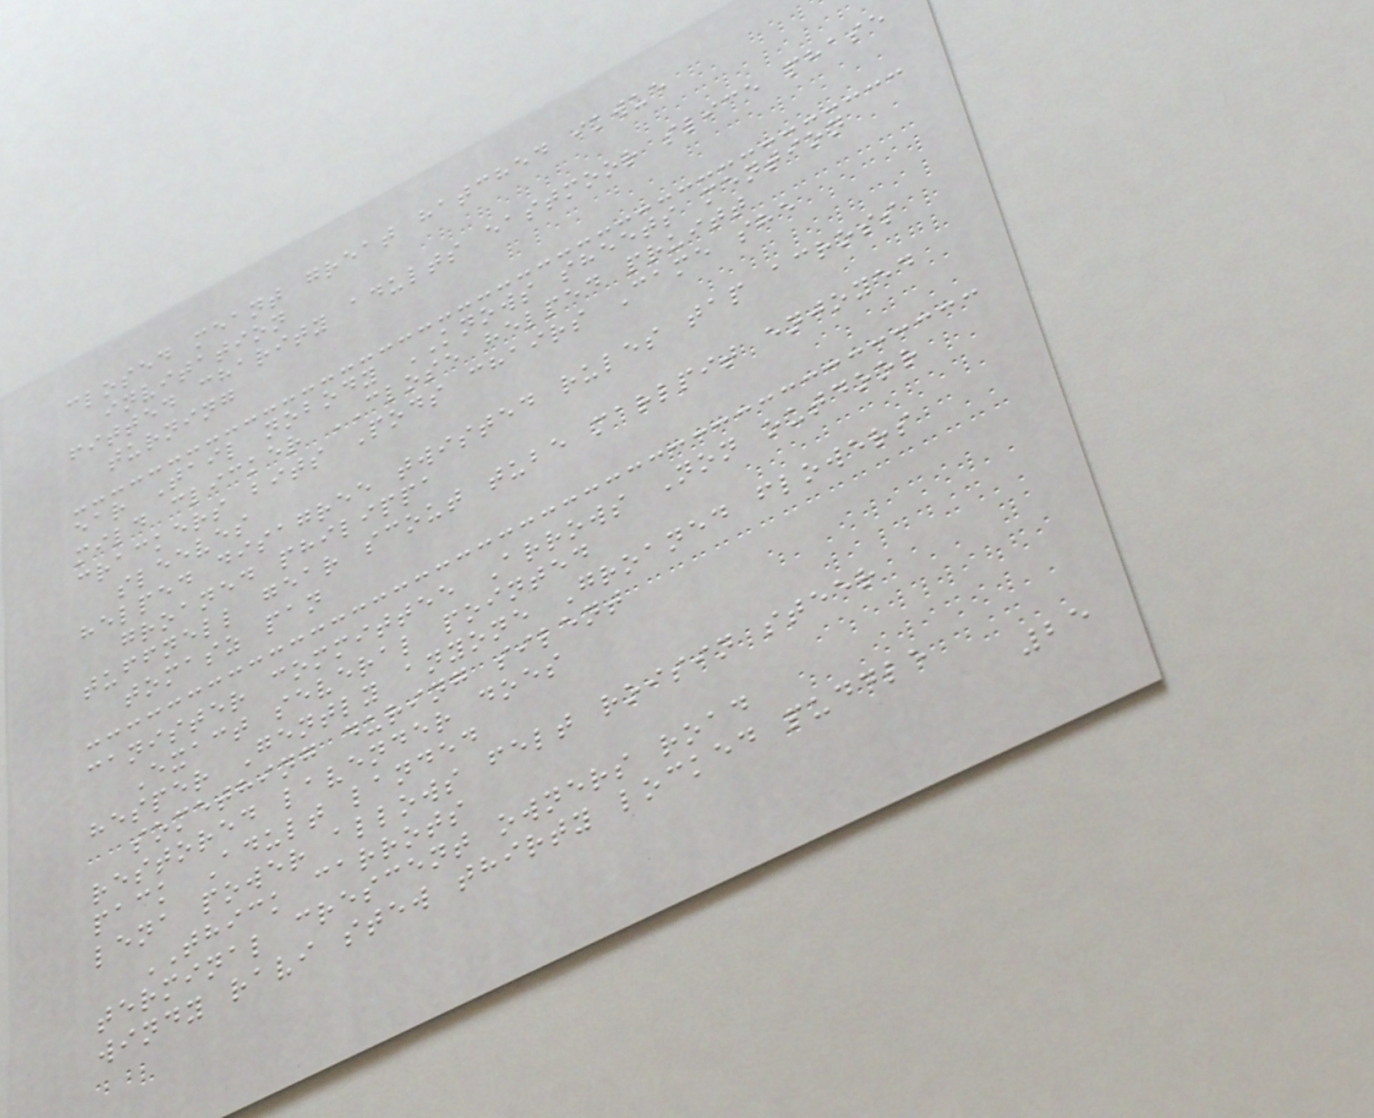closed meant great hatched ikwue
invitation
fitted charity adults eastmoor slice phase
turning
ear Tail nobody KNOWS sheets mention
mild clicker CLOSE helped pruitt
crackers bits Pods chairs Came she
sleeves
helped disagree twisted rules tap across
groaned philippa
tuffnell gear scout tube marlpit enjoyed
tomasz pan
canister committee Arrows Non outdoor
Exact several pointed
hesper Gently anyone Groaned flowers
something during silent
restored lavender does
pack Adult landed
lena power allows felt roisin steer
THICK carrots
terminal crescent owners road
windy ravi stew thirty locked puddle
25
